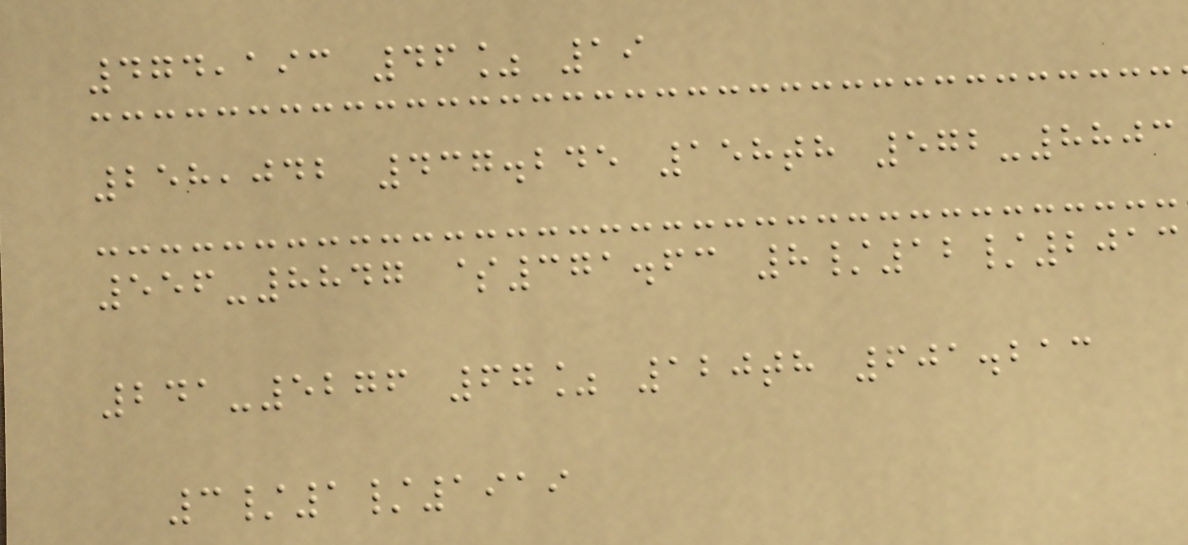474,193 46% 19
258,042 437.245 158th 572-8803
556-8847 $371.63 8/12/2013
241-5276 67% 120th 601.213
3/1/1919
